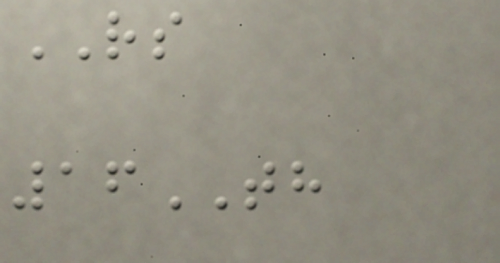RS
16TH
